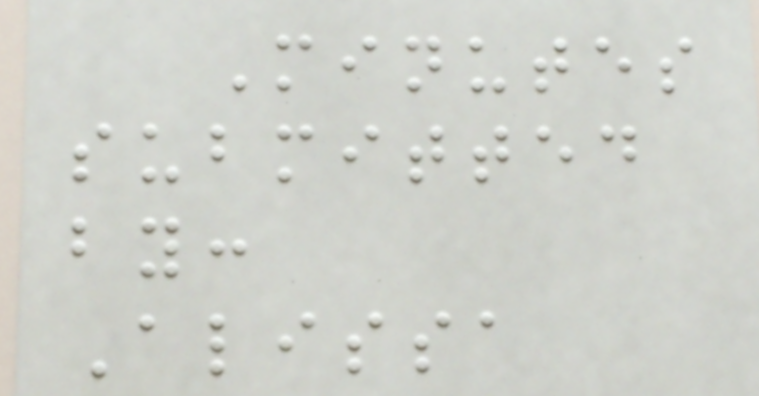Minutes
submitted
by:
Alissa
